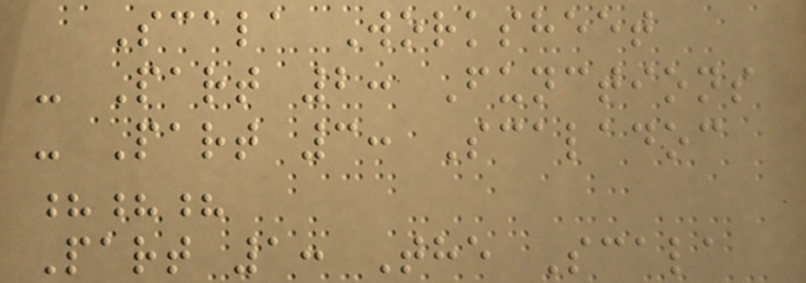Scala Worksheet
- Part 2: Functions
- Part 3: Scaladoc
???
Part 1: The Scala
